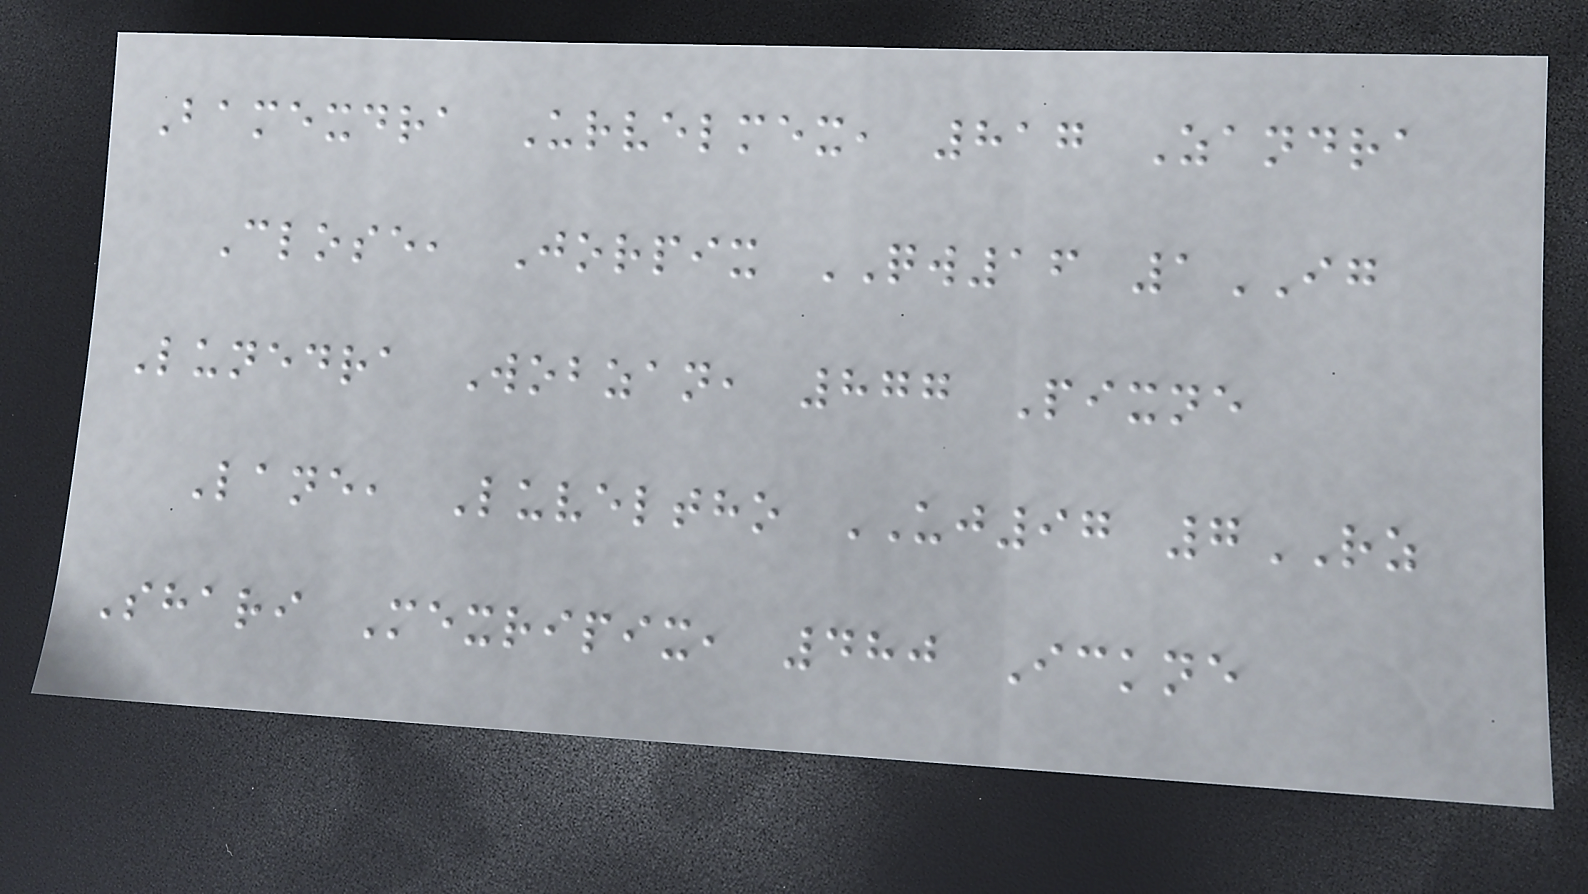Bamexdra Urvelmex, 817 Zandra
Close, Jorpix QW16 1IG
Lunedra Wobzan, 877 Pixne
Lane, Luveltho UJ97 7RZ
Shari Mexripix, 480 Ickne
